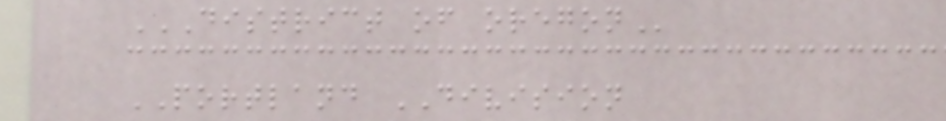DISTRICT OF OREGON
PORTLAND DIVISION
